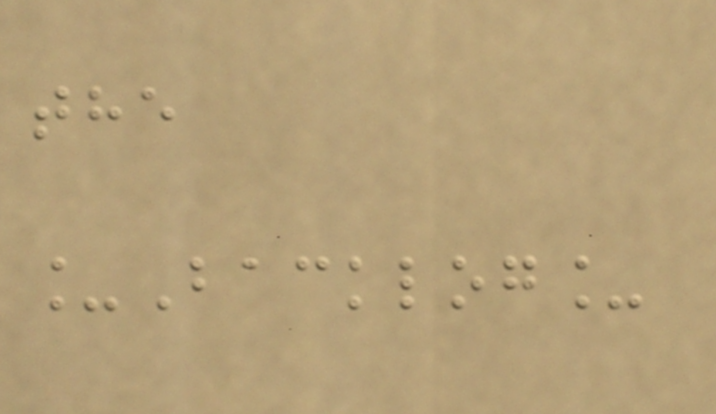the
_Backlog_
